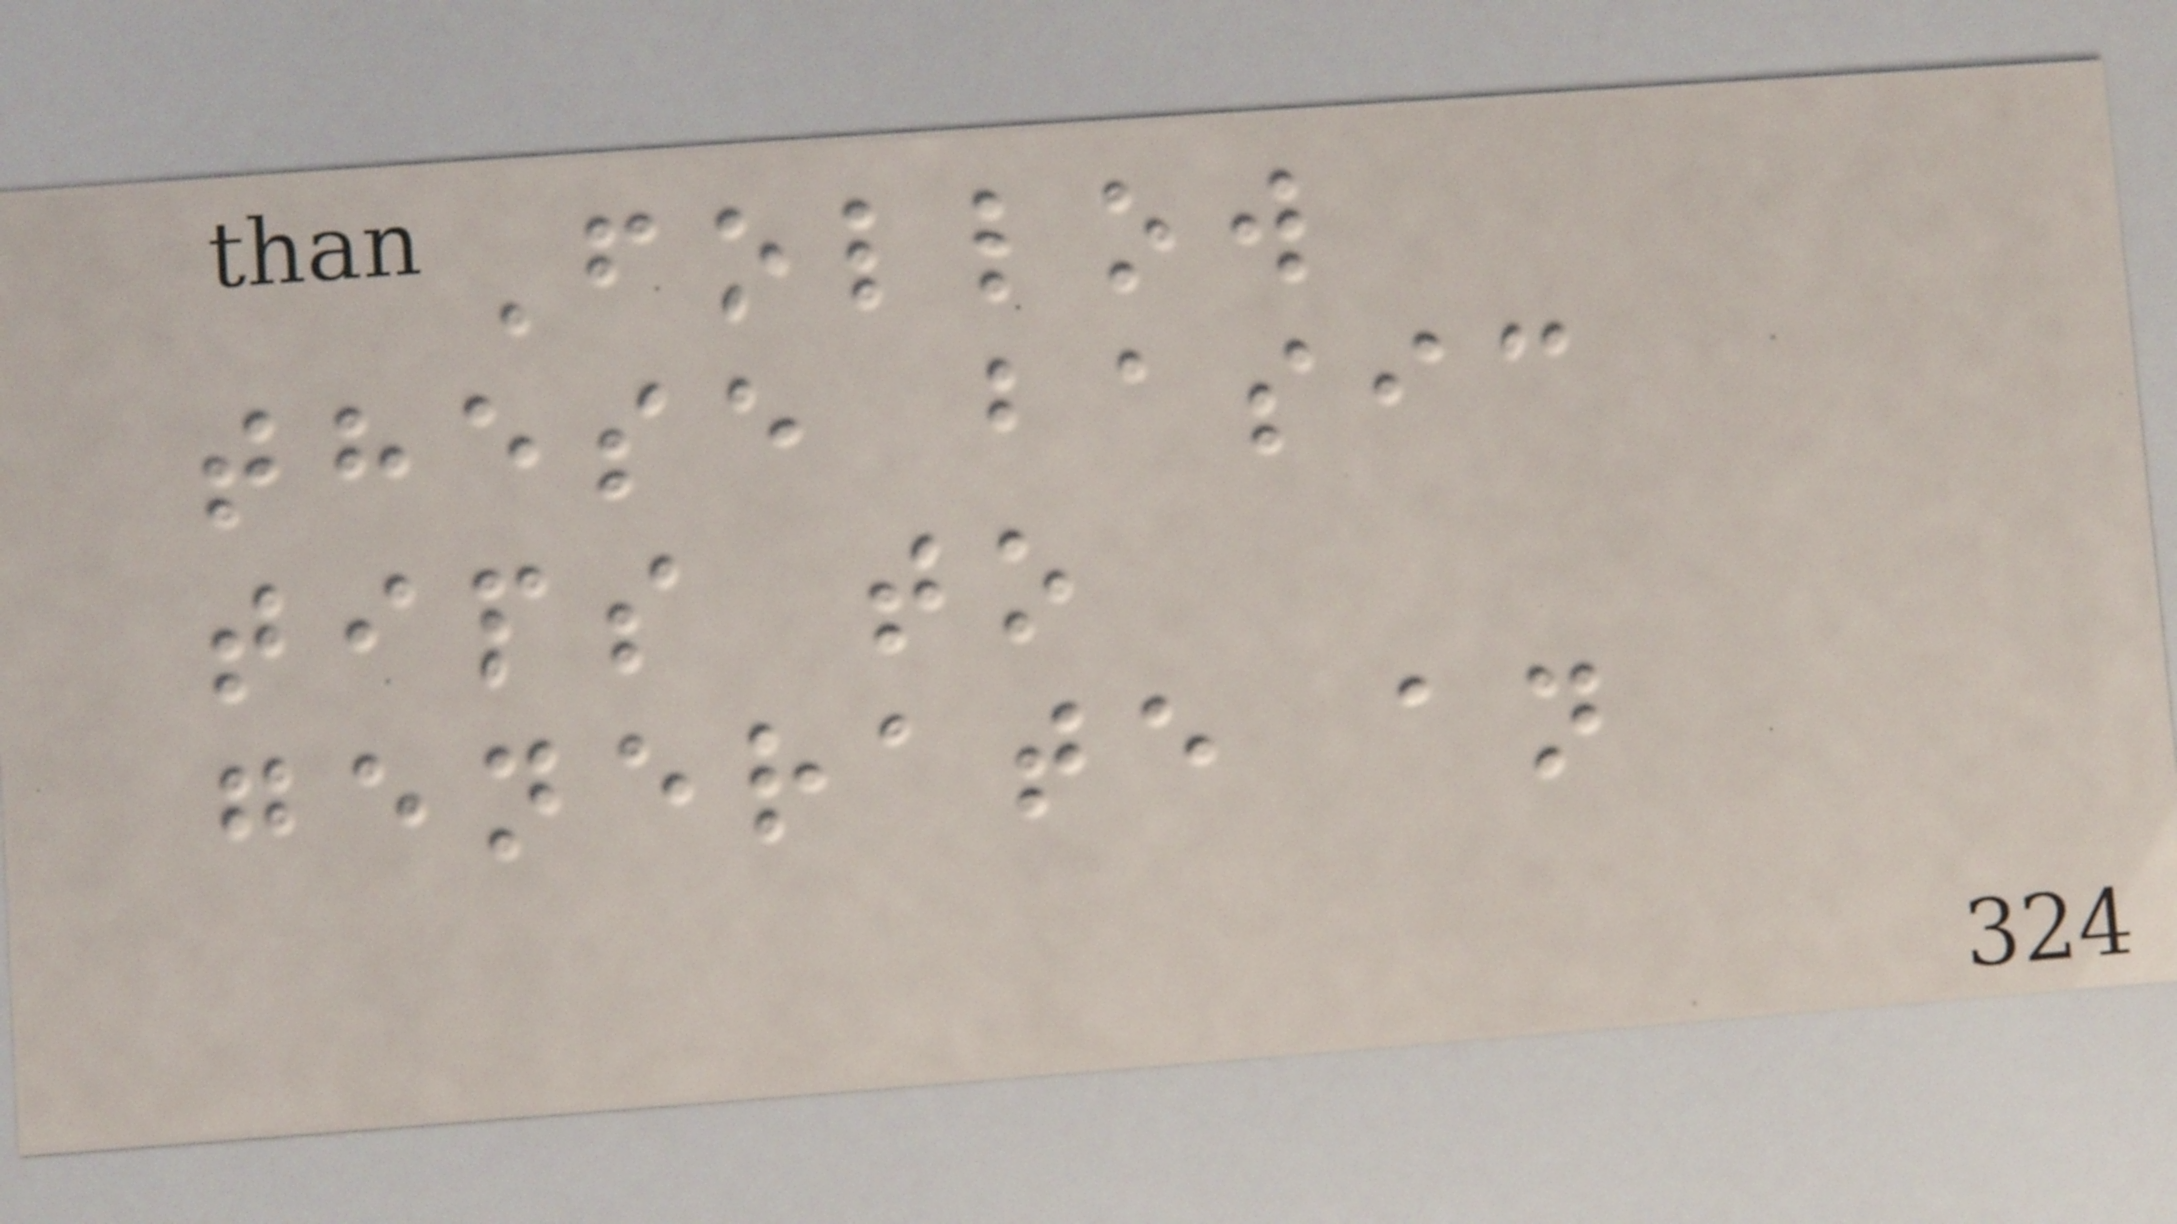Follow
these basic
tips to
generate an
